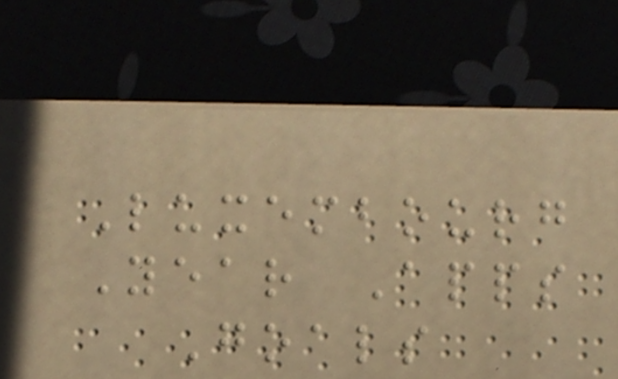Luxembourg
Year Apps
Goals
